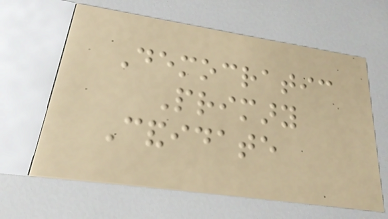Democratic
Primary
Candidate
